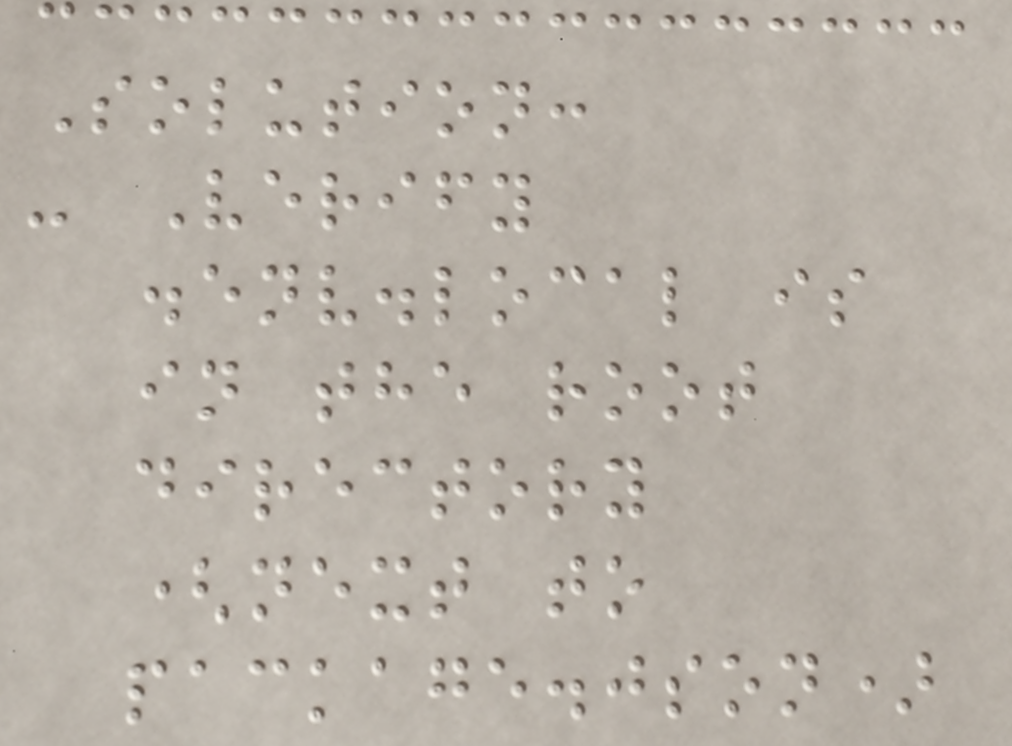Solution:
- Verify
.env.local is
in the root
directory
(next to
package.json)
